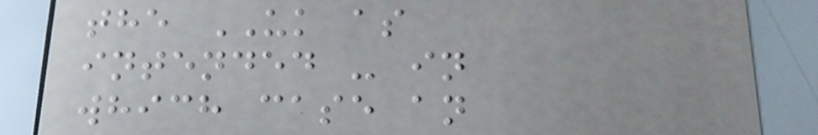the UK as
intended - in
which case an
